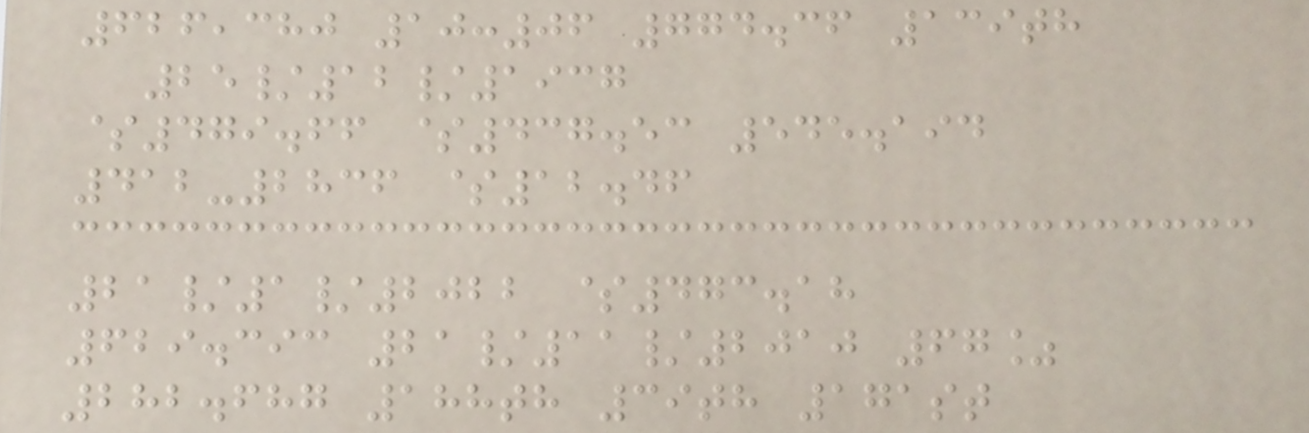626,380 10:06 774.36 139th
25/12/1937
$479.66 $437.53 545.194
412-2836 $12.46
21/1/2022 $473.18
629.393 21/11/2010 67%
282.687 188th 39th 171st
